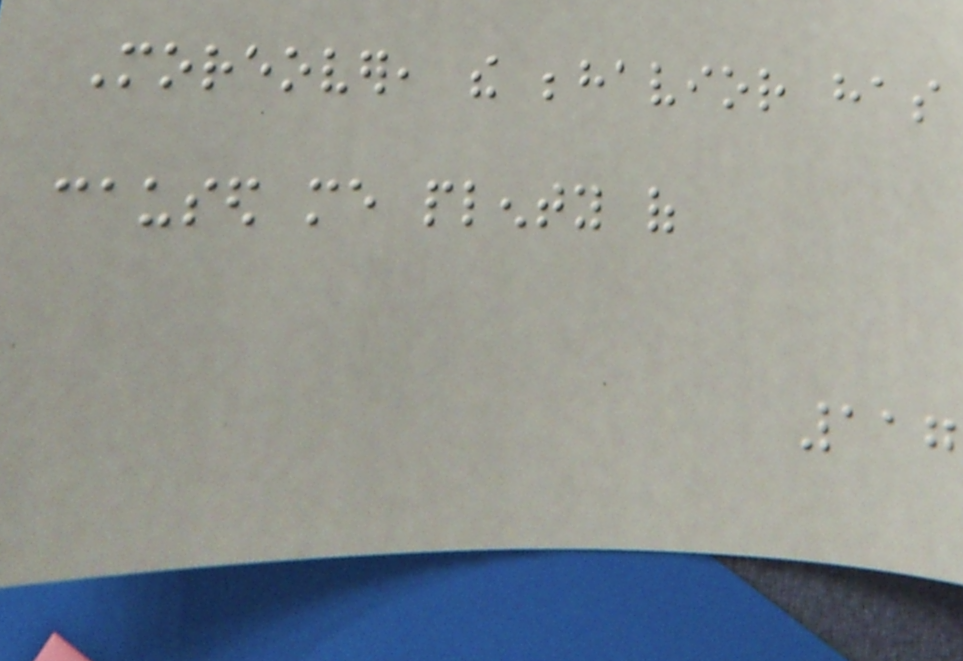Moreover, the behavior has
caused me plenty of
117
